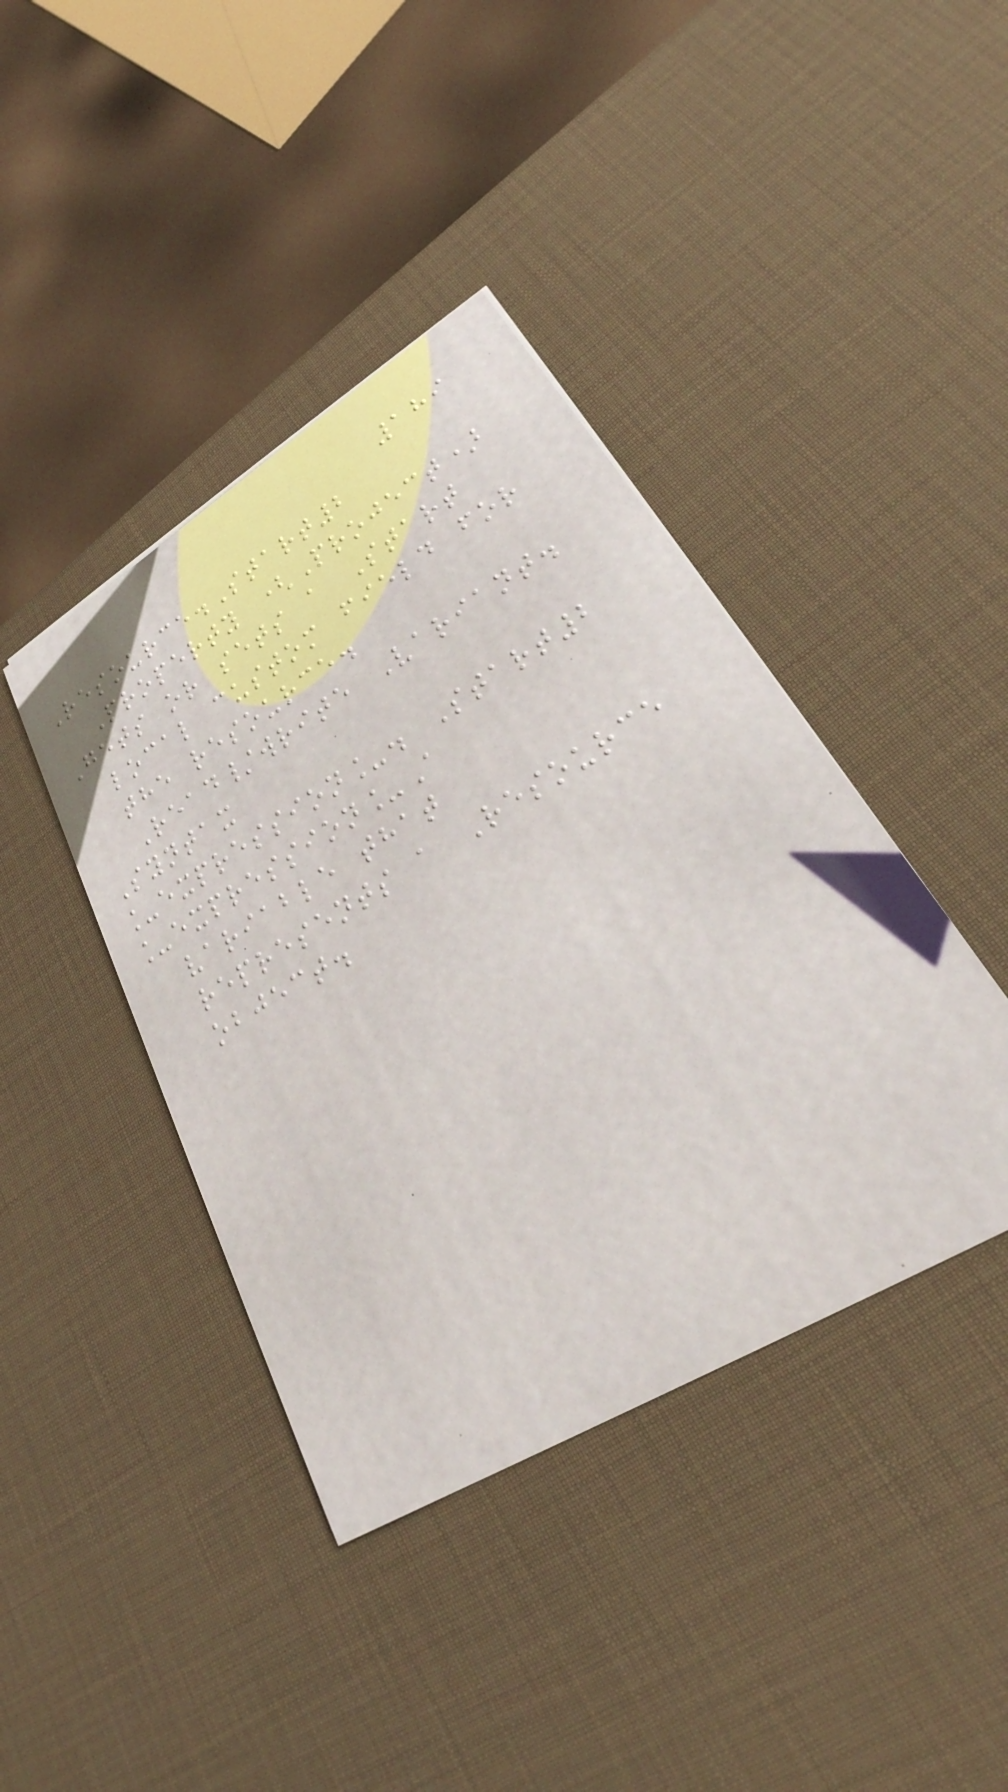189
Resource.Start2
Property (Project)
Gets or sets a Start
local custom field for
the resource.
Read/write Variant.
Syntax
_expression_. Start2
_expression_A
variable that
represents a Resource
object.
